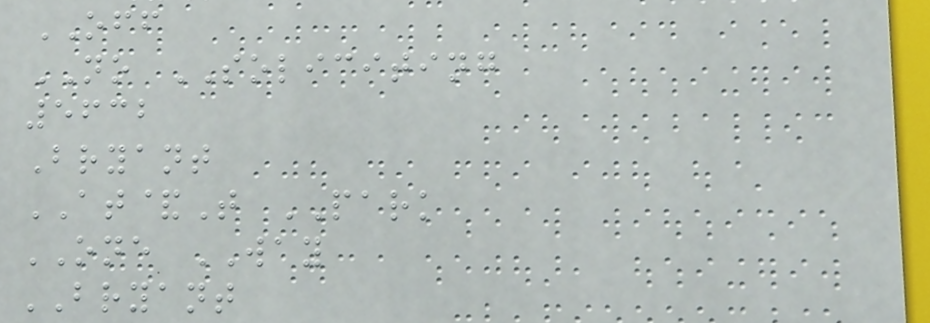OFF
NO SOLICITING
5632
Bryant
AT&T PARK
ONE WAY
BRYANT
